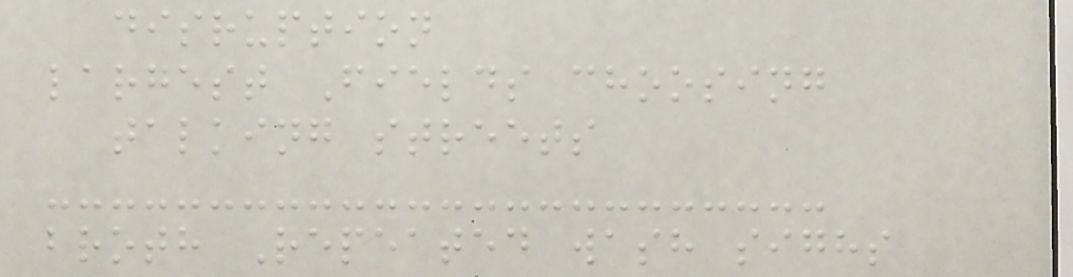disruption
largest Fields choosing
talking streets
broth Repeated wash sighs
